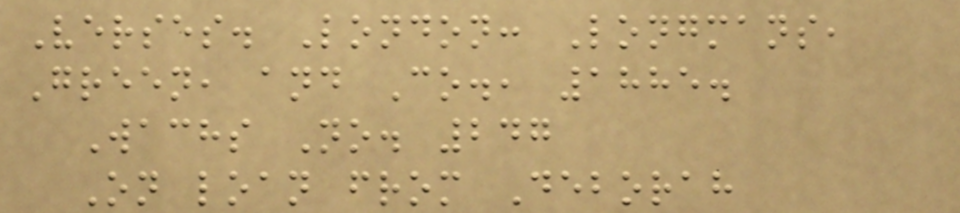Verses. London: Longmans,
Green, and Co., 1885.
Wachs No. 247
On loan from Deborah
